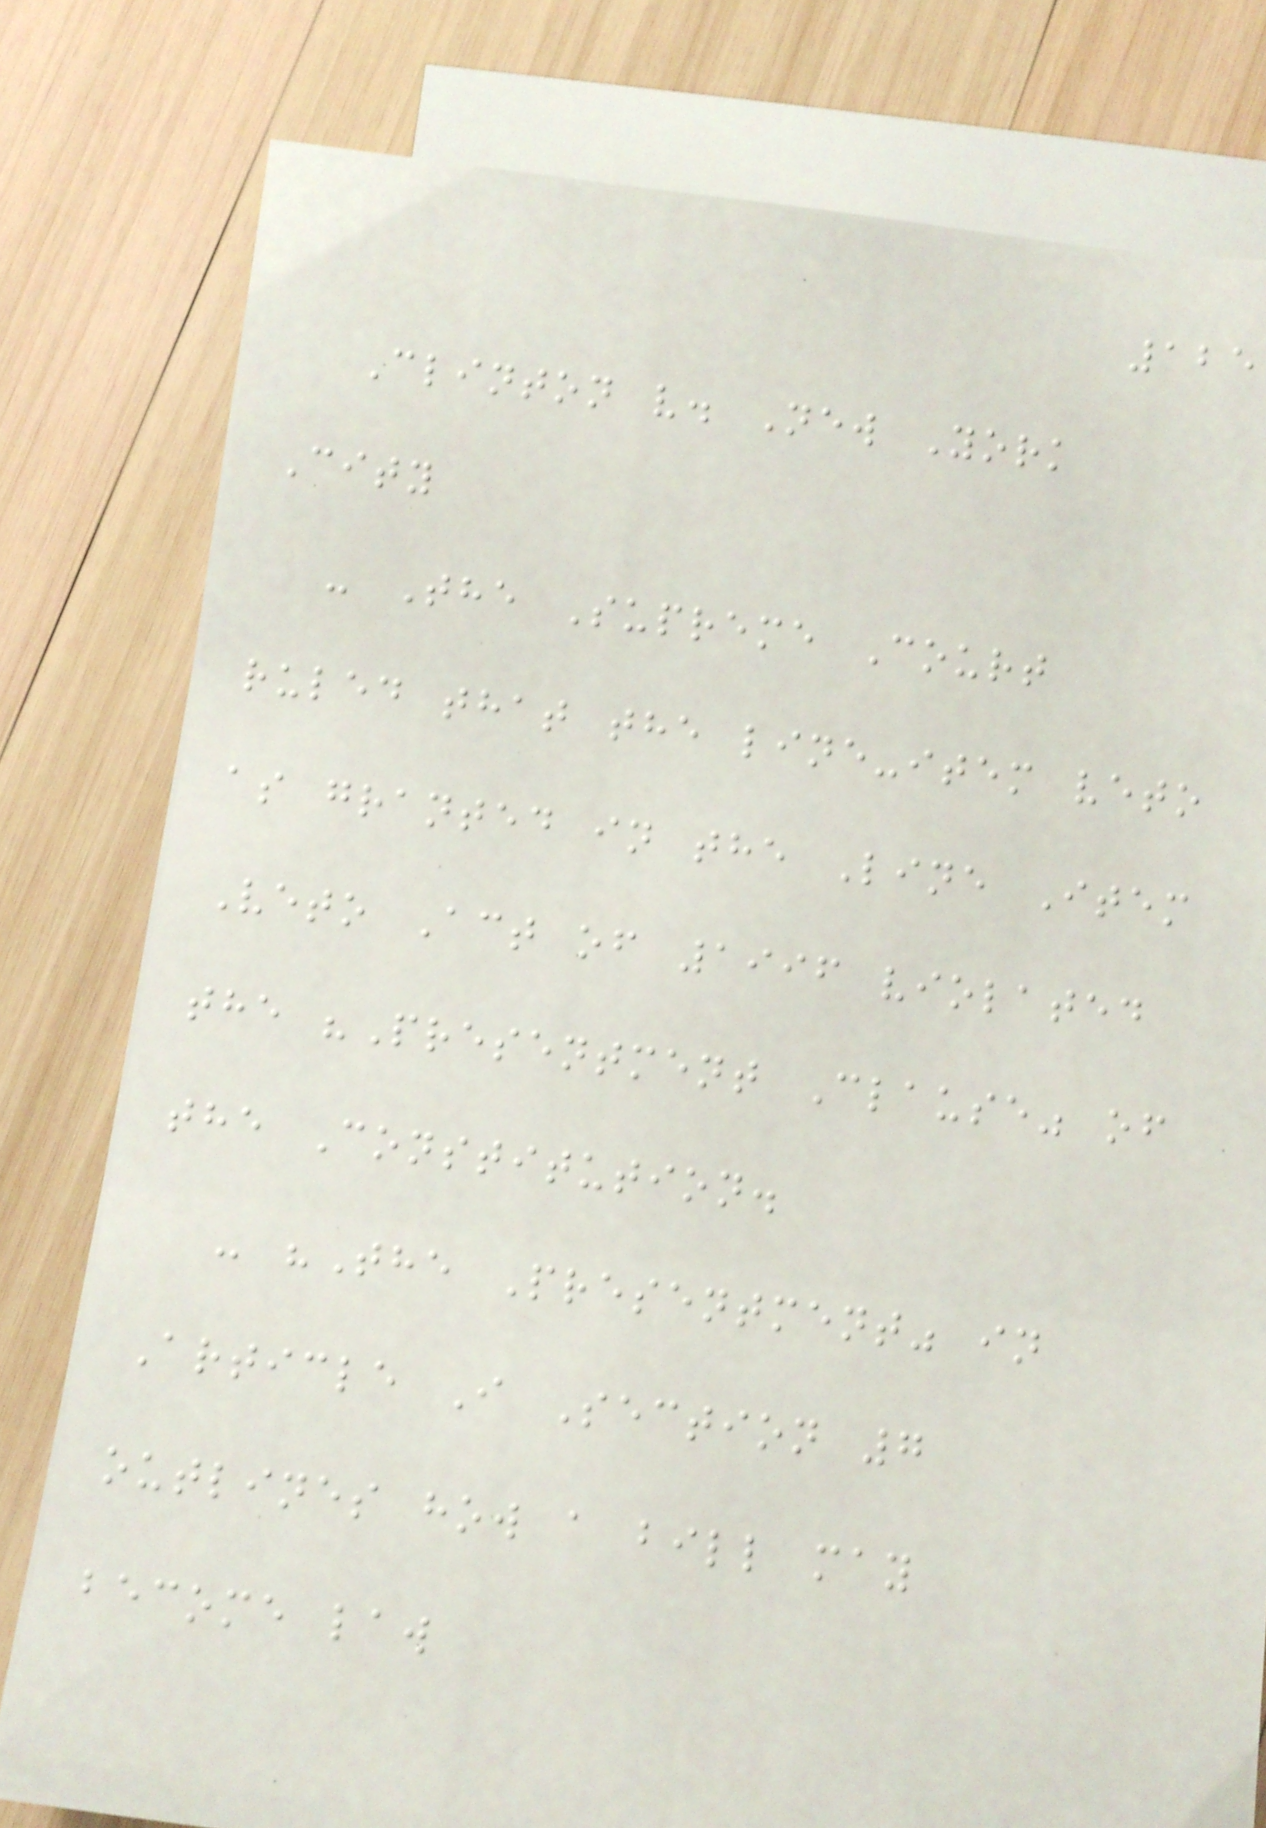125
Clinton v. New York
City
- The Supreme Court
ruled that the line-item veto
as granted in the Line Item
Veto Act of 1996 violated
the "Presentment Clause" of
the Constitution.
- "The Presentment" in
Article I Section 7
outlines how a bill may
become law
